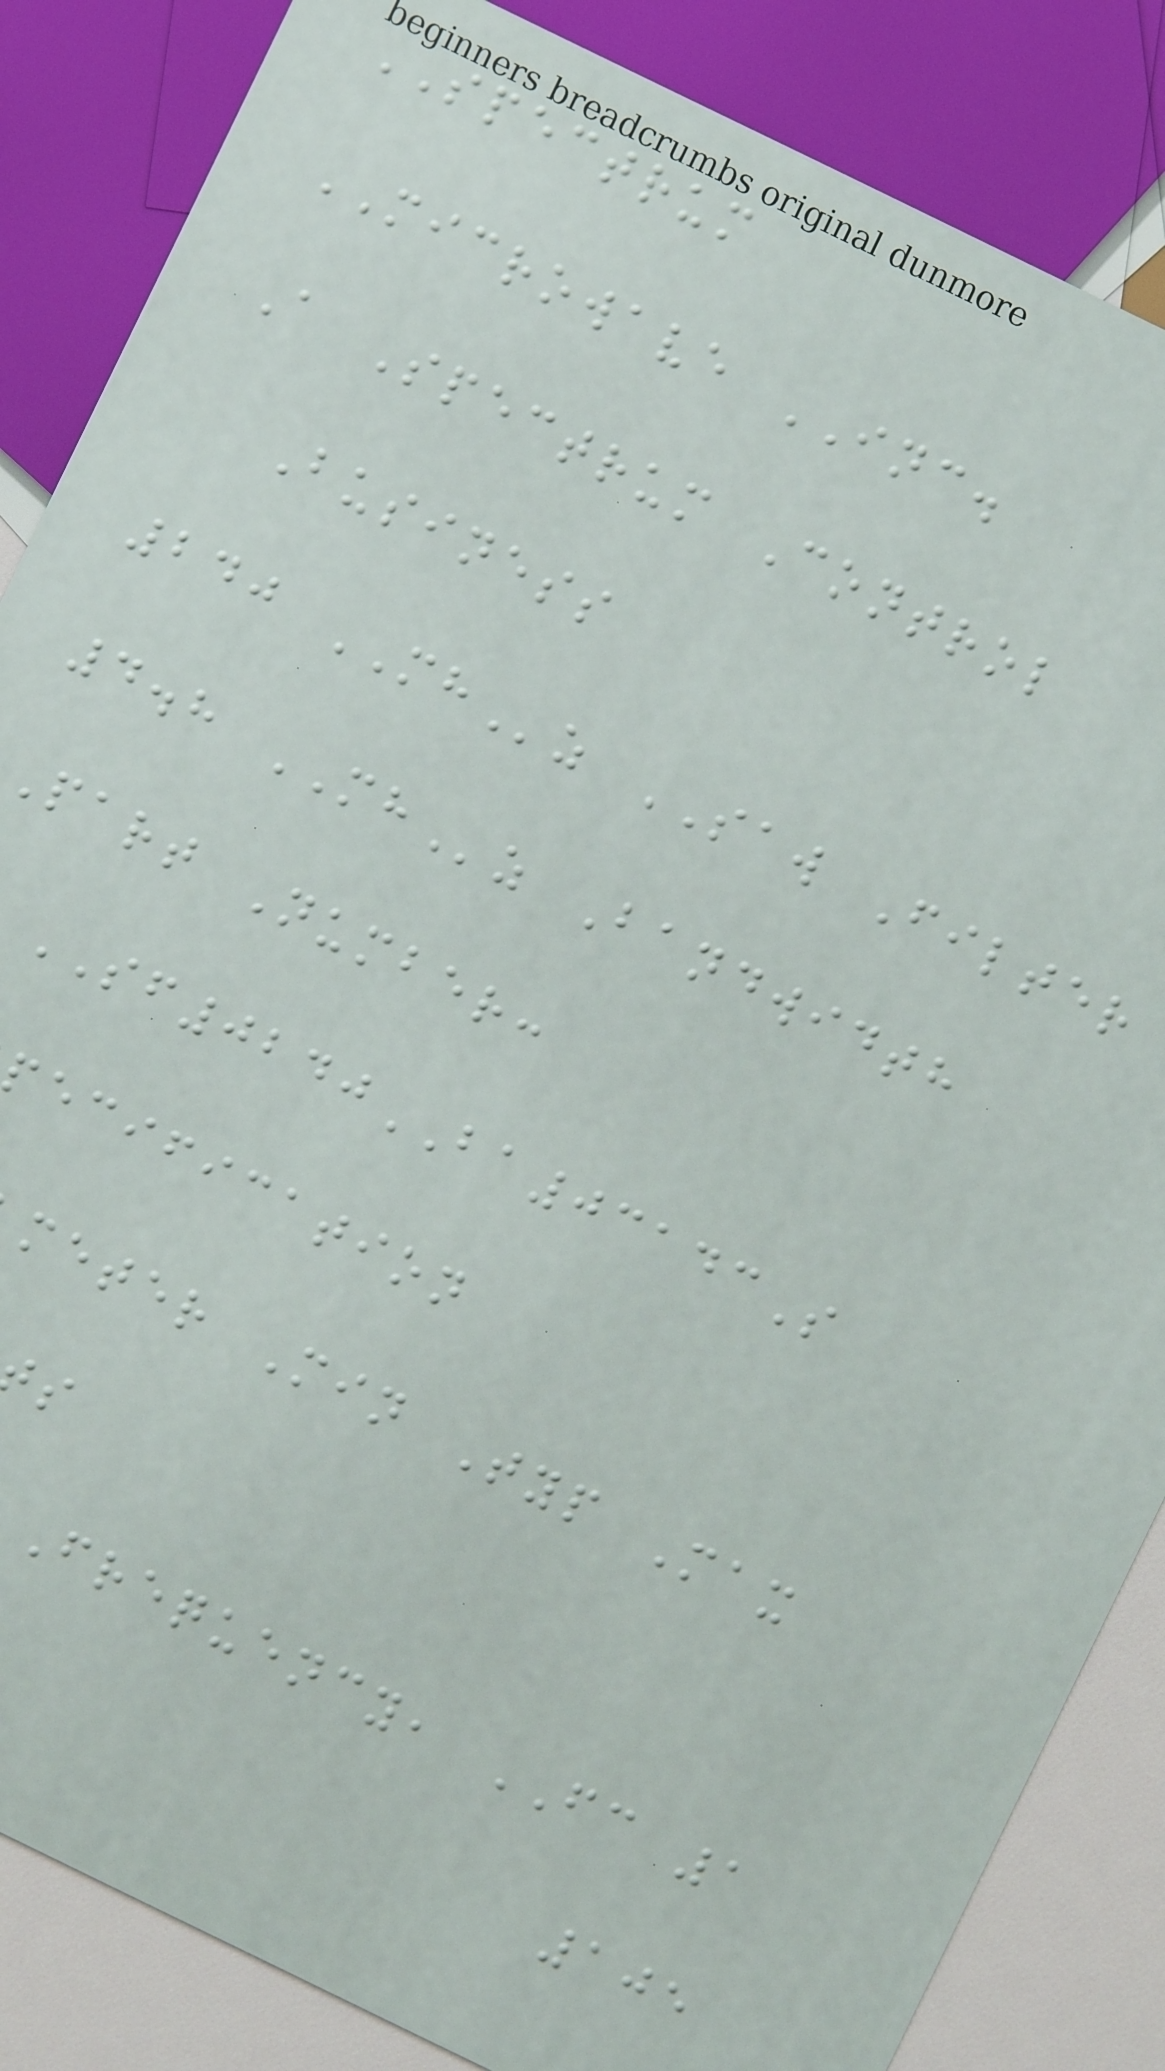SPECTRUM
MICROWAVE INC.
A Spectrum Control
Business
240 MHz SAW Filter
4.8 MHz Bandwidth
Part Number:
SF0240BA03143S
pecification
meter Min Typ Max
Frequency, FC 1
105
